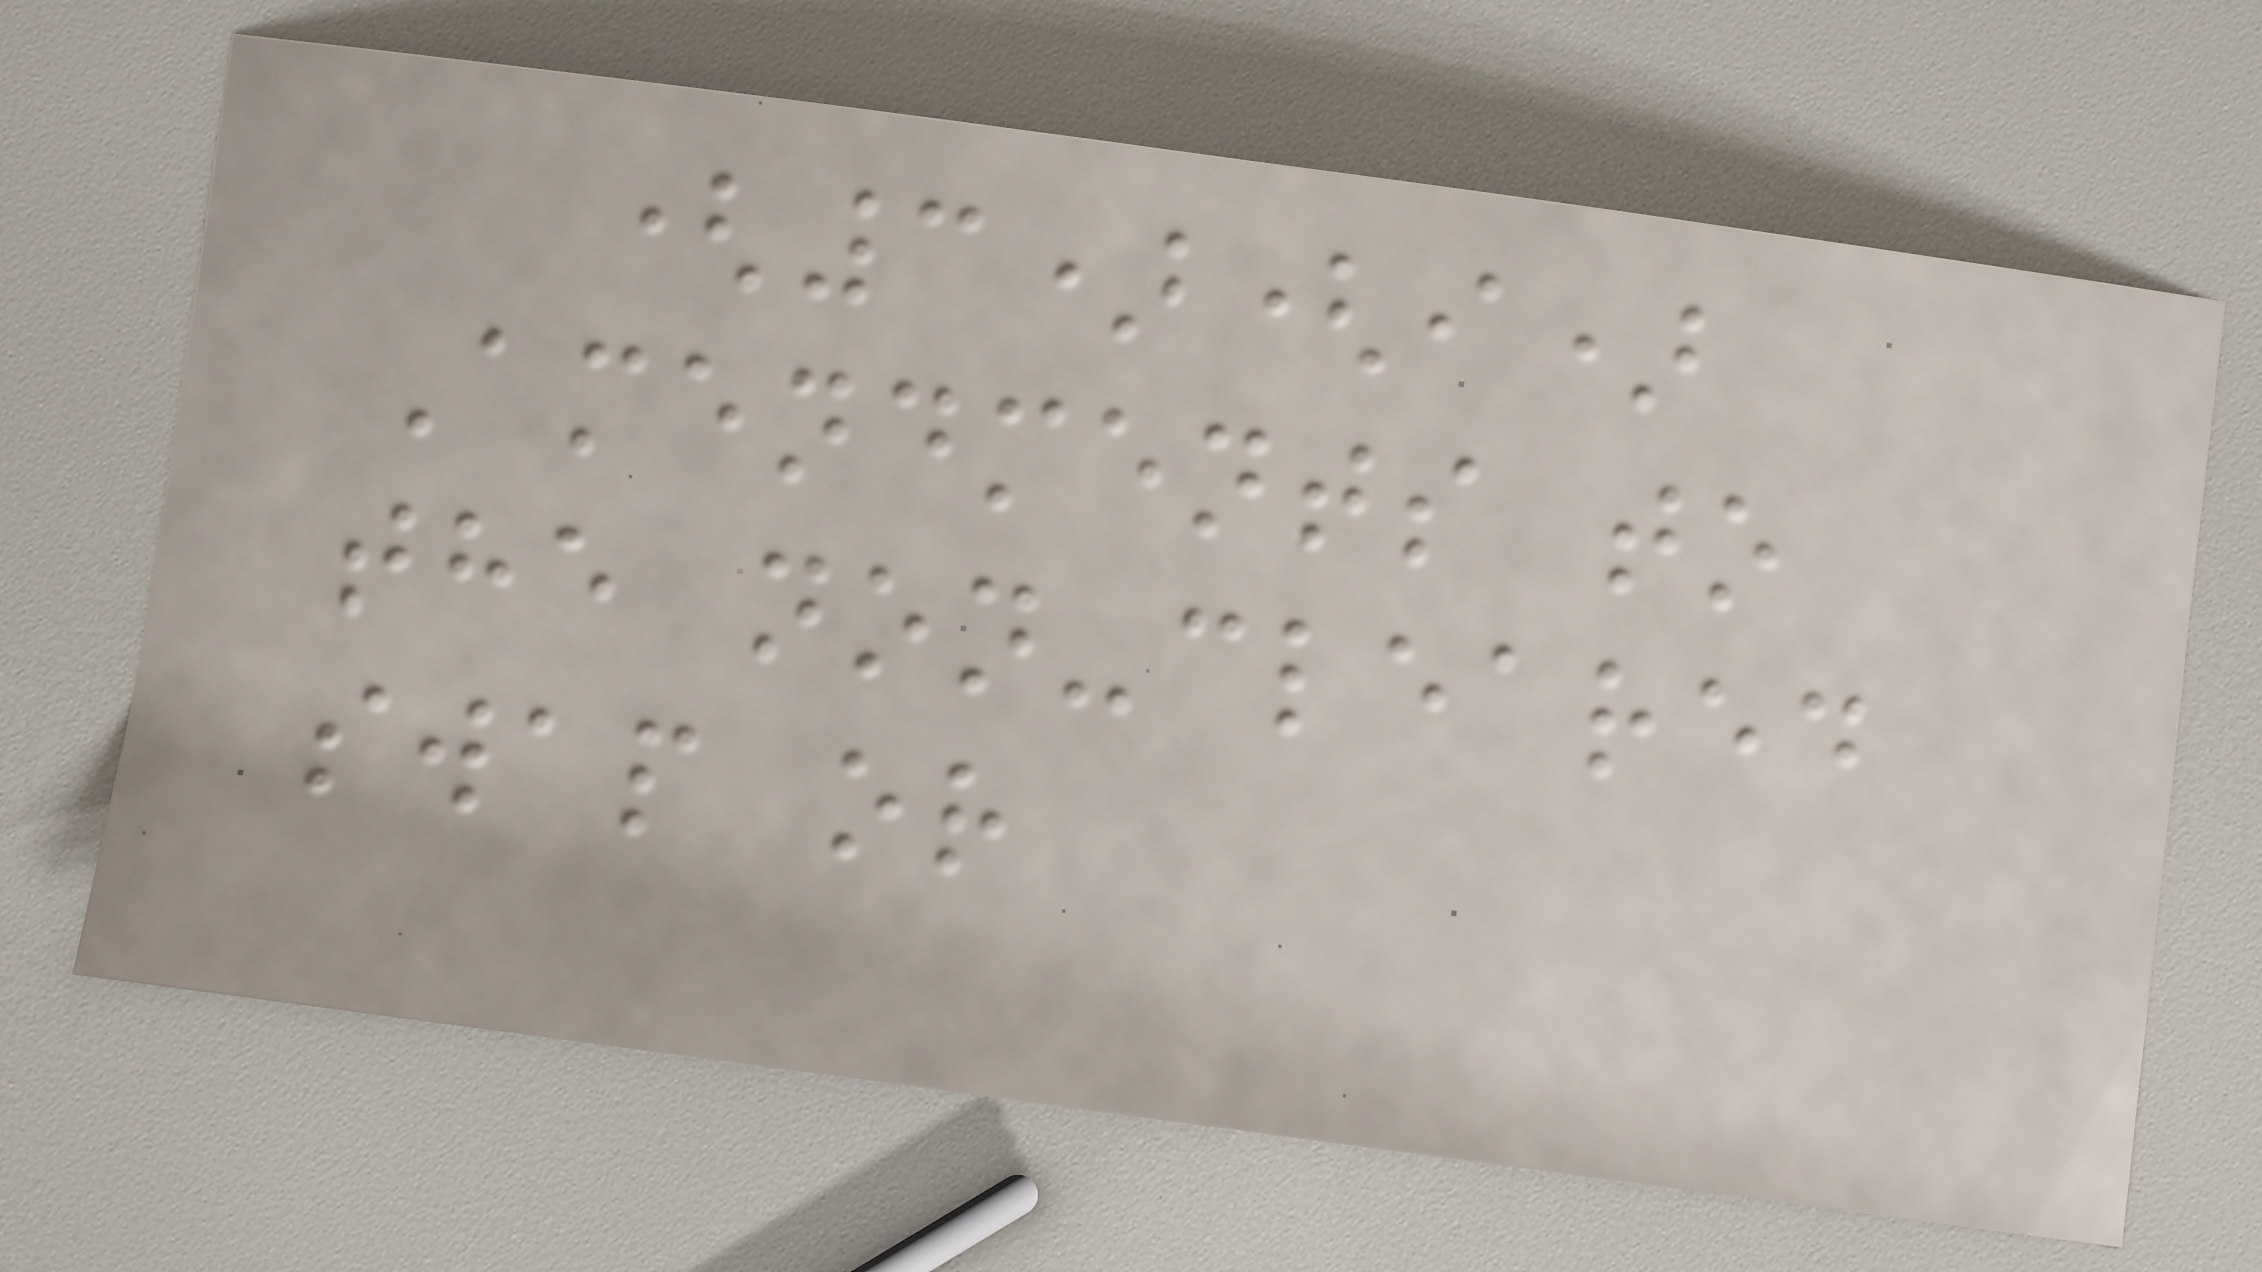(3)(i)
Amendments to
the non-cleared
swap or
